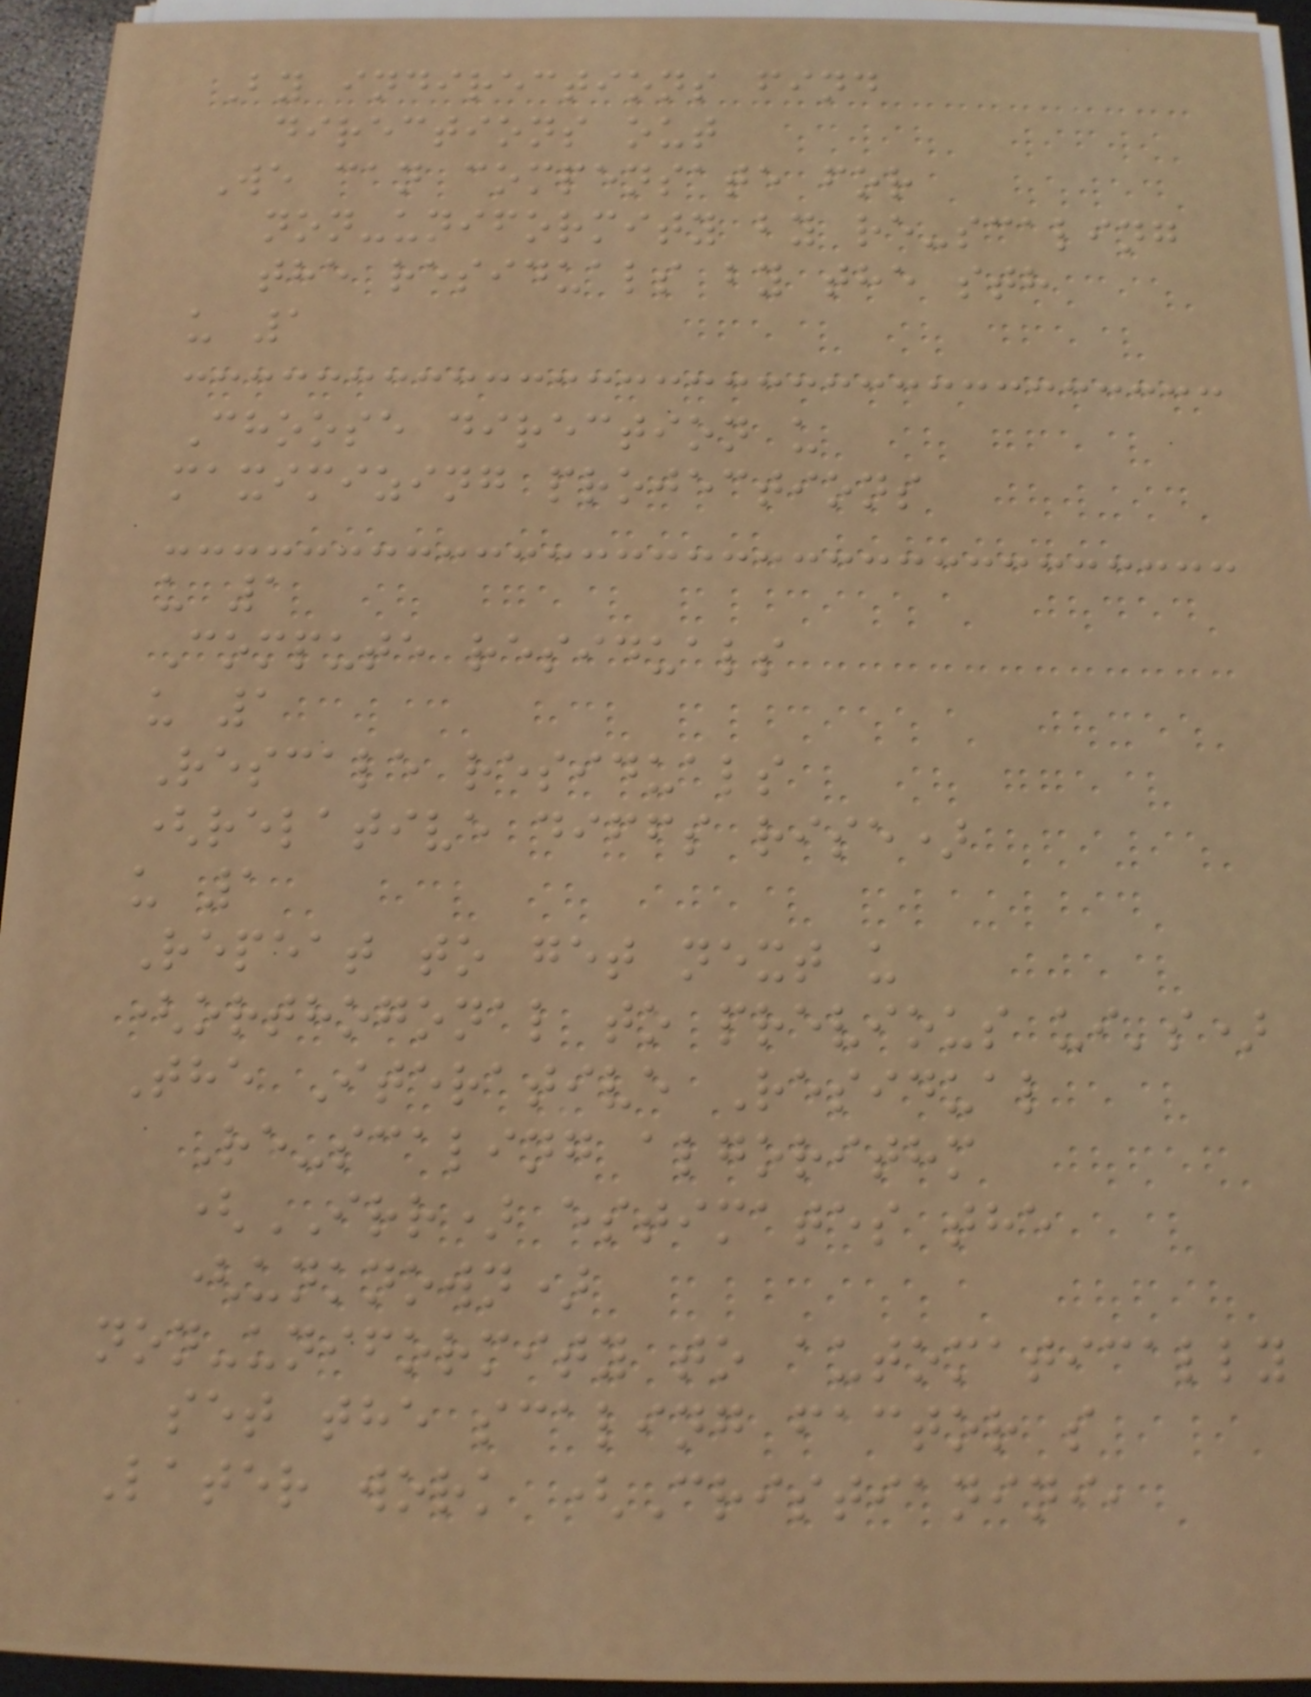By indirections find
directions out
We can compensate for
non-uniformity by re-scaling
the residuals by the sth
u 1
Choose direction u
maximizing projections
u 1
Compute residuals
u 1
Rescale residuals
(relative diffs rise)
u 1
Repeat to get next u
(orthogonal to previous ui's)
The Iterative Residual
Re-scaling algorithm
(IRR) estimates the
(unknown)
non-uniformity to automatically
set the scaling factor s
Later work (Cristianini,
